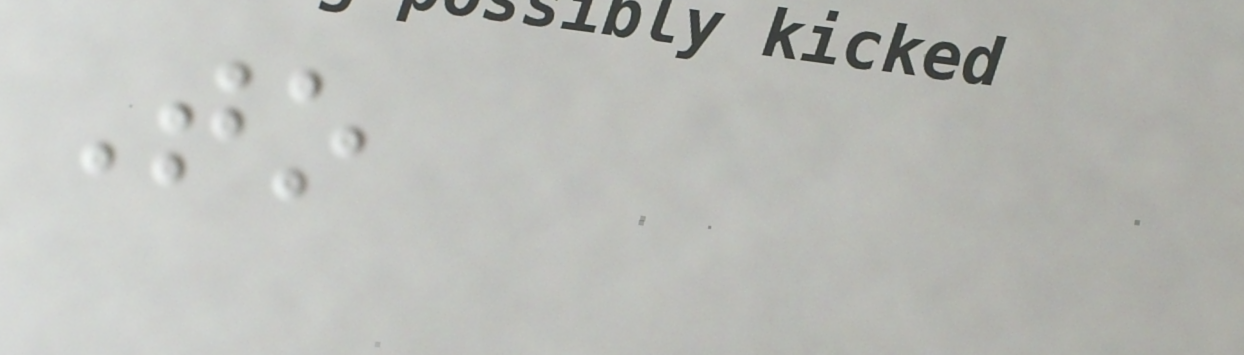To
